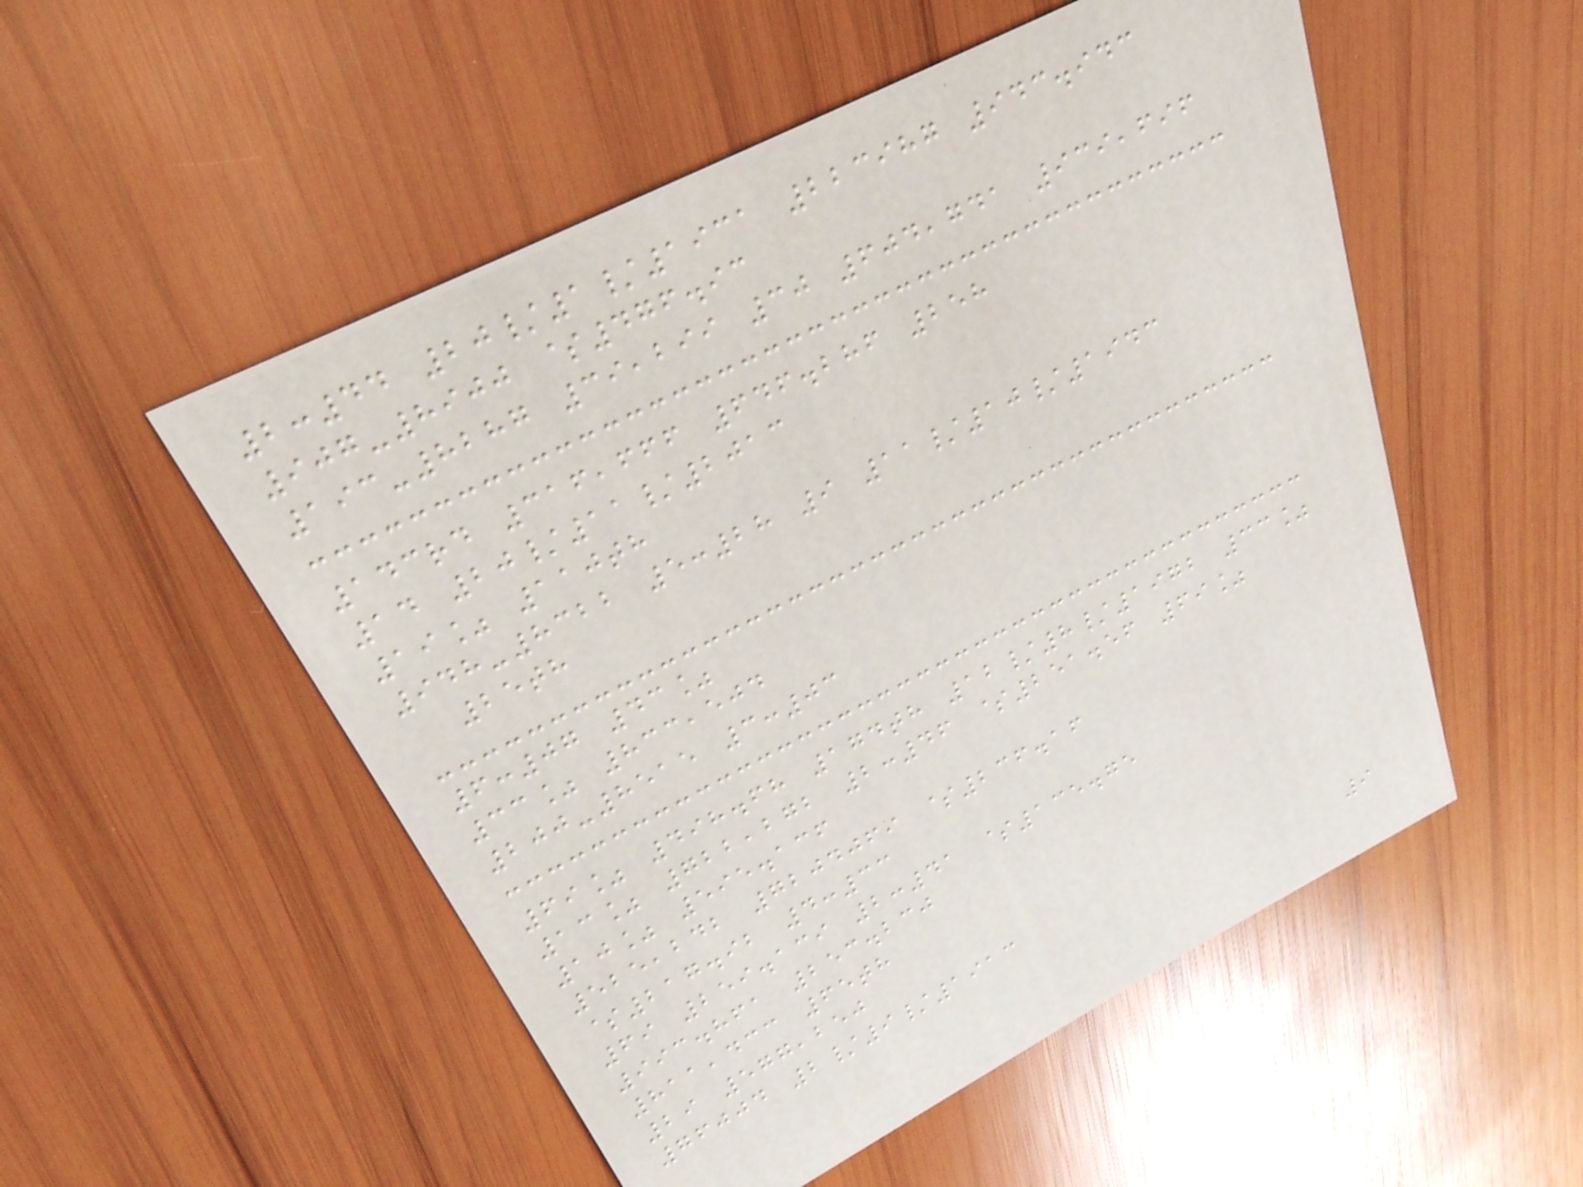2:44 20/1/1931 223987 943.943
907-8900 $476.93
193-8287 39,299 30 604,741 939,696
143rd 316,666 646.286 258
14 20/11/2013
19% 110th
948-8322 5:28 9 11/10/1943
25th
6:07 43%
33% 833,504
200-8515 3:03
69% 498.68 174th 12/8/1972 33%
13% 722,272 2:46 $251.56 69%
10% 595.136
525,242 7204069 $236.16
$217.92 4:33
69 259.139 2:41 $135.75
993.861 253.230
811,433 65th
29 577,250
76004 2/9/1913
9
